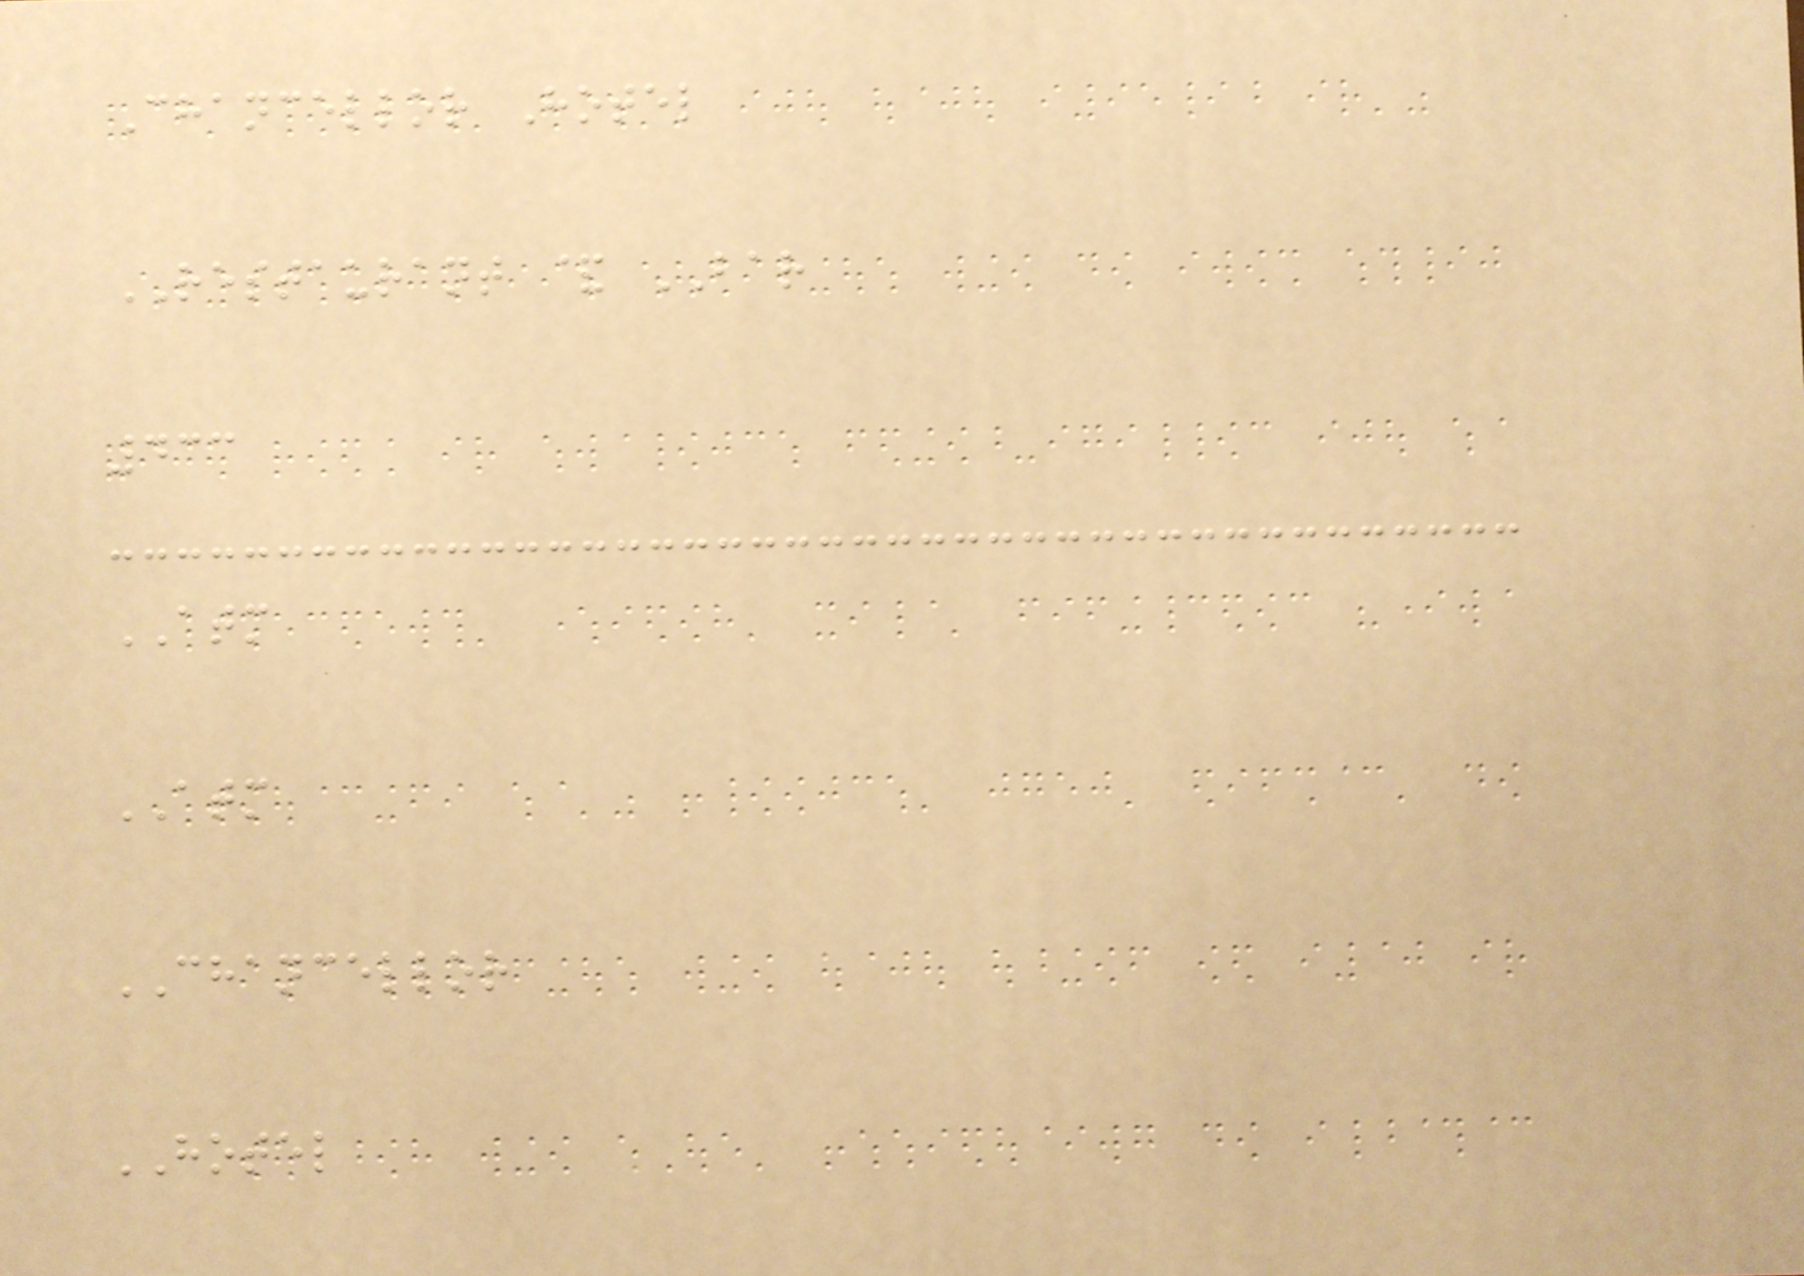Chancellor Hotel
RESTAURANT & BAR
433
ATM
ATM
CHANCELLOR
HOTEL
